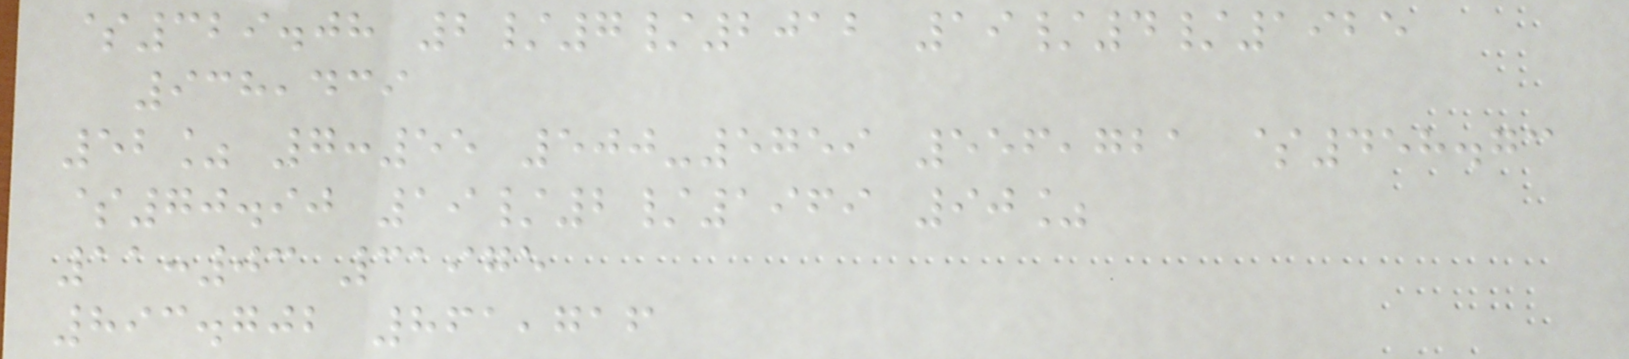$329.08 2/7/2012 19/4/1925
938,439
52% 7:55 500-5759 556,721 $458.73
$70.90 19/2/1969 90%
11:03 31975
893.702 861,716
